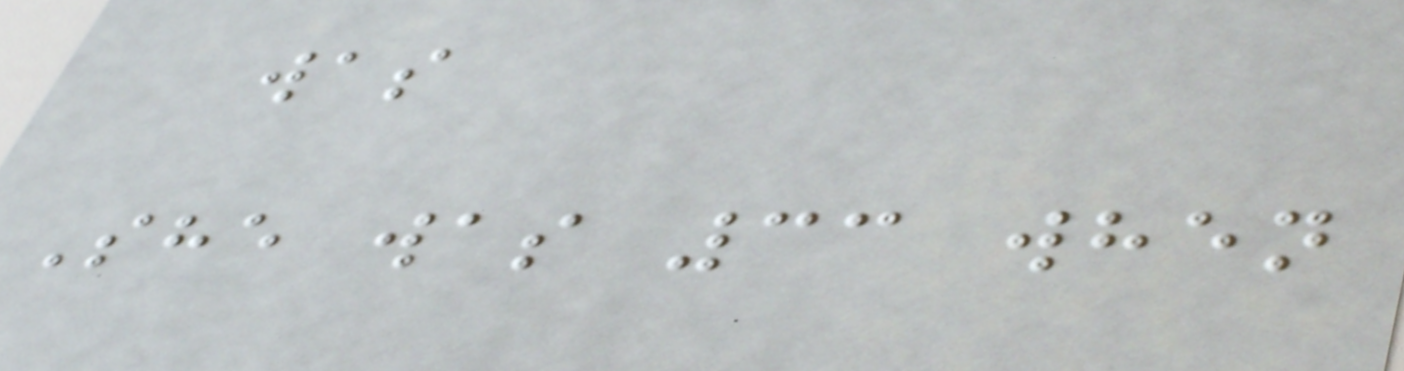was
She was 33 when
